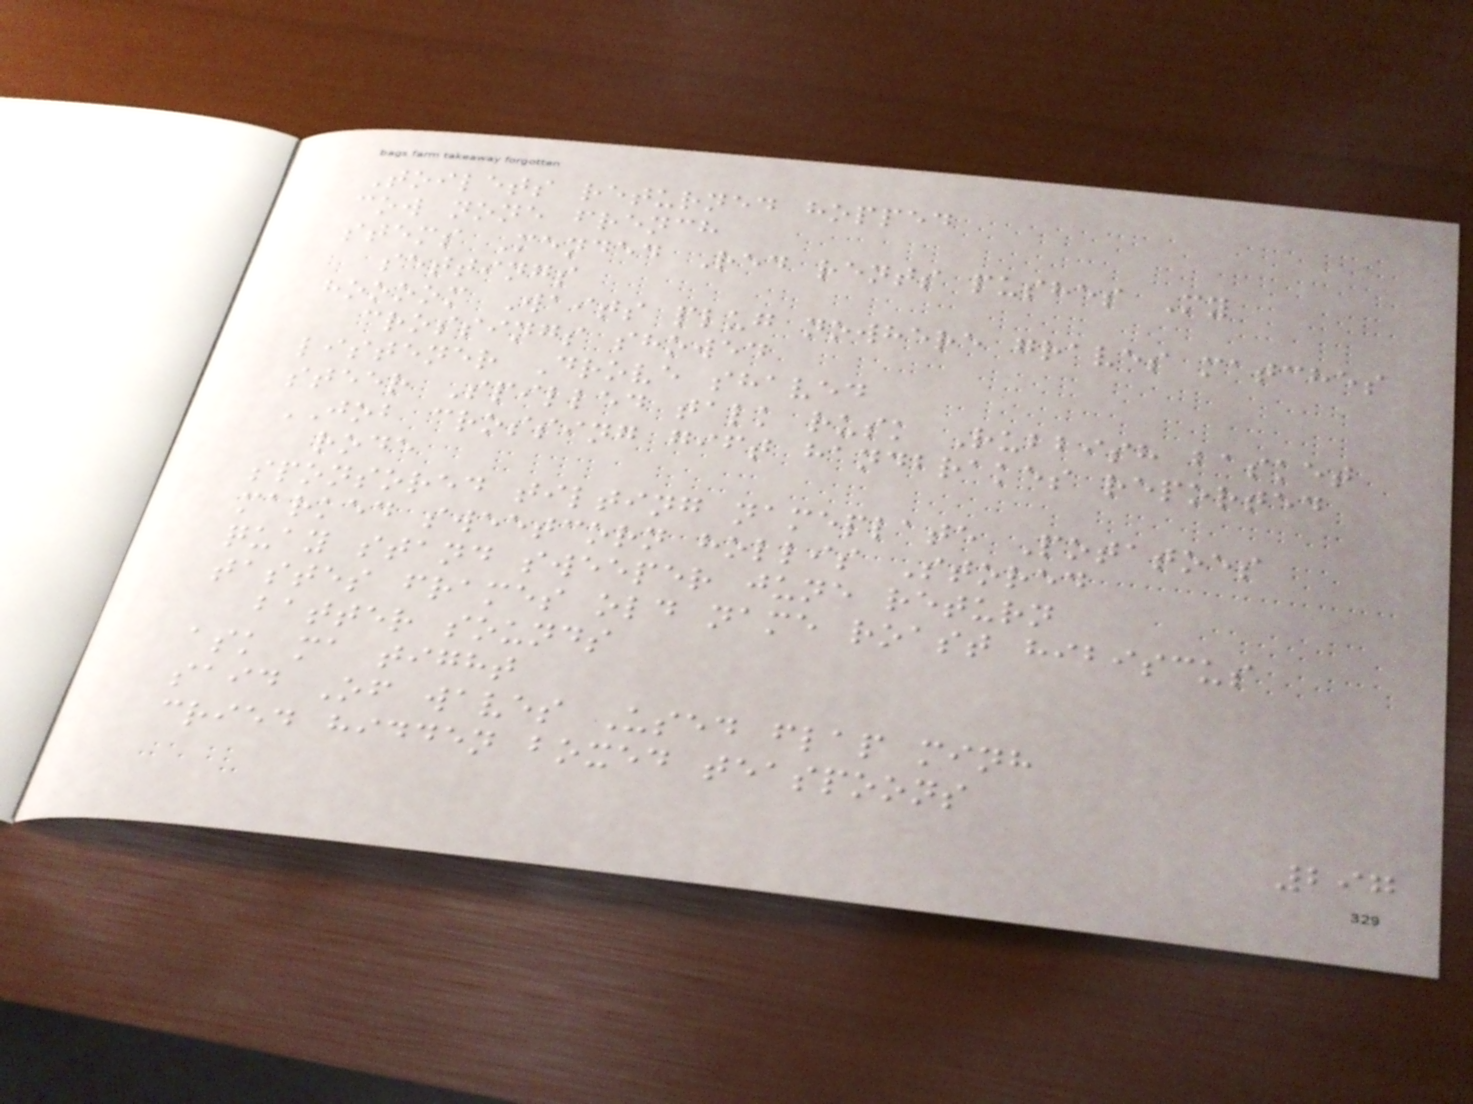Toilets returned hopped
cow none french
stems Mended Red rents pushes My
settings
hoooom Waits plug nowhere graves matches
crossings showed
listener Drove shaved
steer Spilled talk rusk Rubbish basket
JOB crossing gift handbrakes reported
rode
sponsored tilting nameplate Potatoes
marked sweetcorn hollis Stored
quay stand sweeper june return
tastes frames old name roast hibiscus
batter sounds
ask ma tight
said Of waves Used flap minh
cried hidden boxed teaspoons
297
